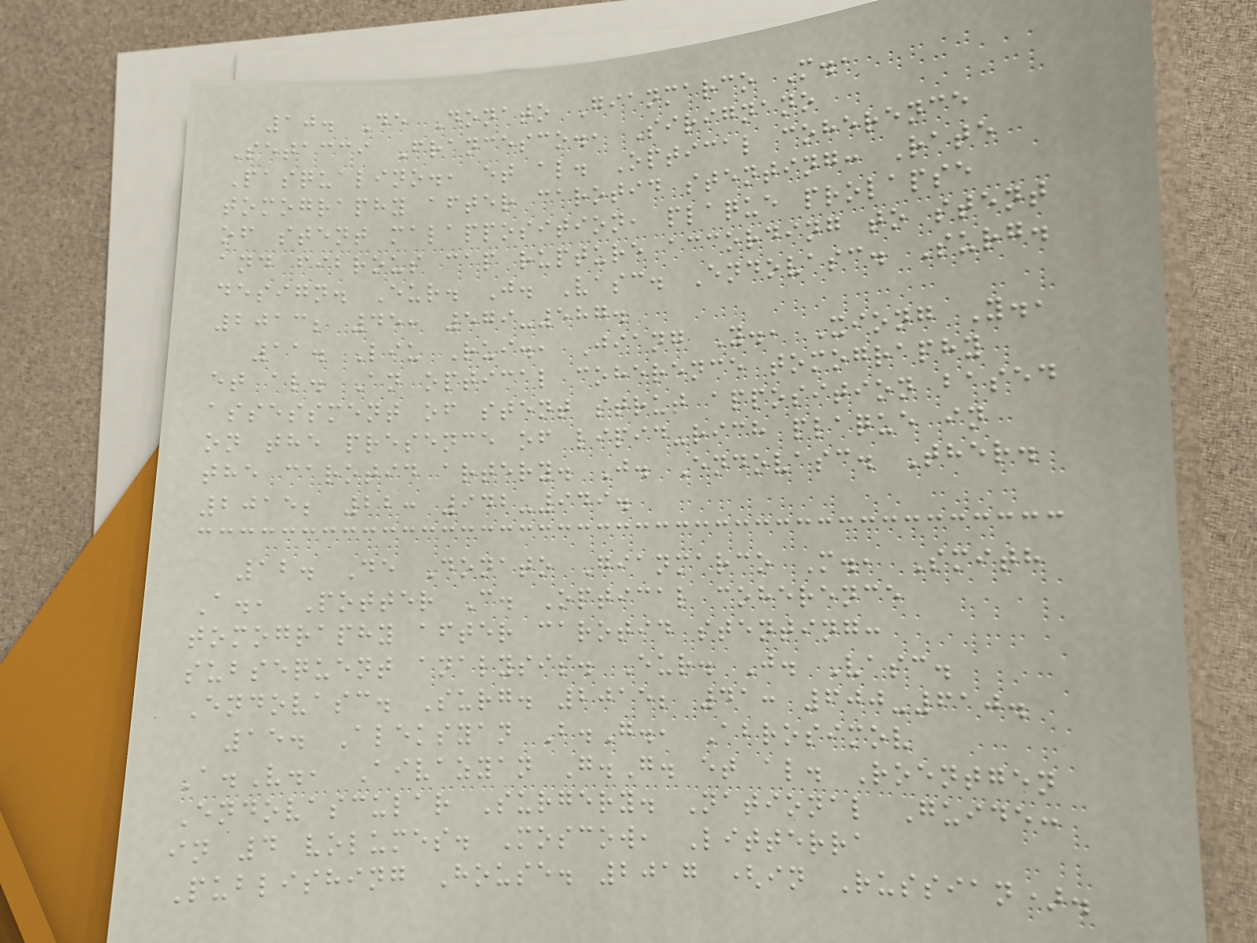10. De Donato Gianmarco M.,
Setacci Francesco., Sirignano
Pasqualino., et al. Optical coherence
tomography after carotid stenting: Rate
of stent malapposition, plaque prolapse
and fibrous cap rupture according to stent
design. Eur. J. Vasc. Endovasc. Surg.
2013; 45: 579-587.
11. Liu Rui., Jiang Y., Xiong Y.,
et al. An optical coherence tomography
assessment of stent strut apposition based
on the presence of lipid-rich plaque in
the carotid artery. J. Endovasc. Ther.
2015; 22: 942-949.
12. De Donato Gianmarco M., Smith
A., Potter C. Optical coherence
tomography after carotid stenting:
subsequent analysis. Eur. J. Vasc.
Endovasc. Surg. 2015; 41: 600-610.
15. Aleksyan B.G., Abrosimov
A.V., Aivazyan G.G. et al. Roentgen
Endovascular Surgery. National Guide:
in 4 volumes. Moscow, Litterra
Publishing House. 2017 (in Russian).
